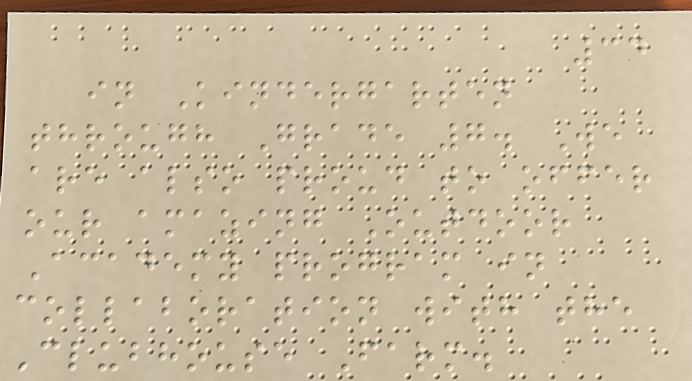34
in Kindergarten
through Grade 7. We
are also proud to offer
our amazing Outdoor
Academy program in
collaboration with the
Clubhouse Farm.
